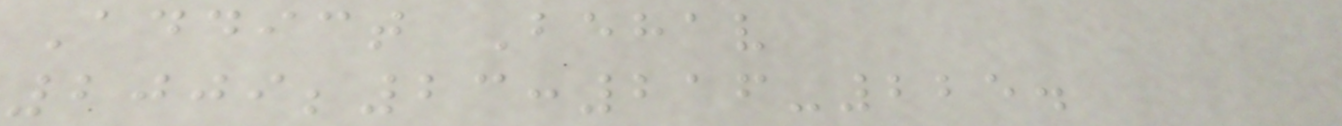Addict Behav
2009;23:216-225.
